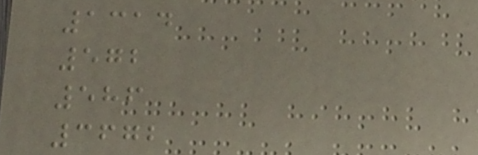1314
572
586
3672
